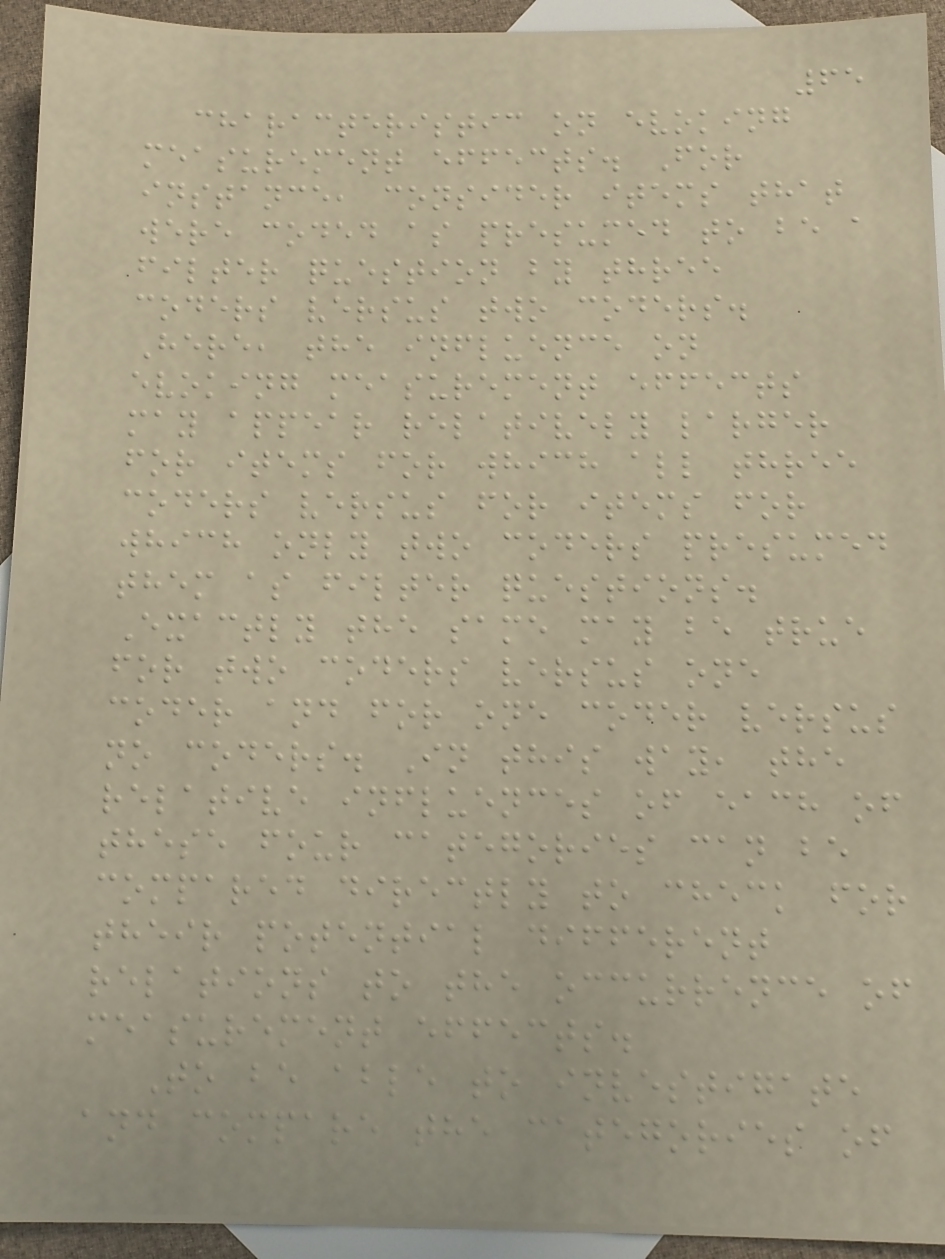65
characteristic on evoking
measurement effects. For
instance, consider items that
were coded as presumed to be a
filter question by three
coders versus two coders.
Here, the influence on
evoking measurement effects
may appear relatively larger
for items for which all three
coders versus for items for
which only two coders presumed
them as filter questions.
Exactly the same may be true
for two coders versus one
coder and for one coder versus
no coders. In this way, the
relative influences of each of
these four categories can be
compared directly to check for
their potential different
relations to the occurrence of
measurement effects.
To be able to investigate
and compare the categories of
